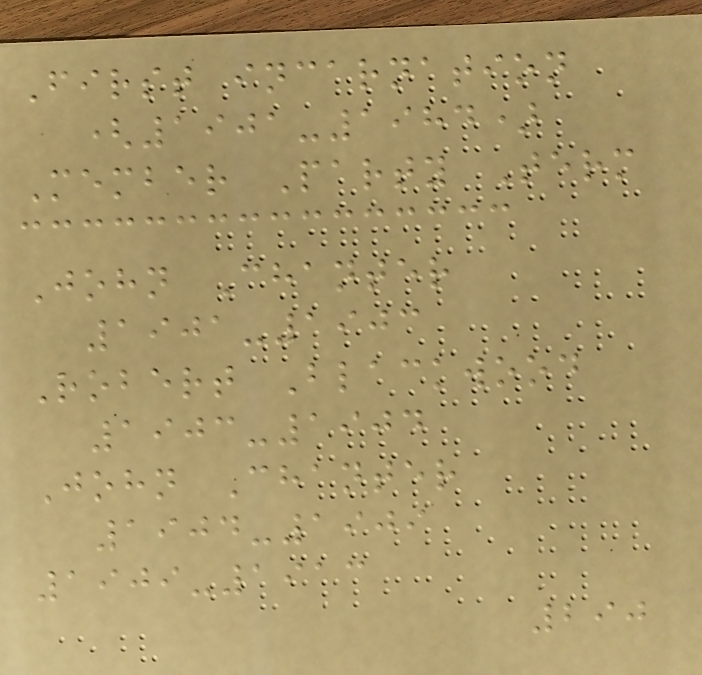First incarnation
(1901-1984)
Member Party Term
John Chanter
1901-1903
Robert Blackwood
1903-1904
John Chanter
1904-1909
1909-1913
290
